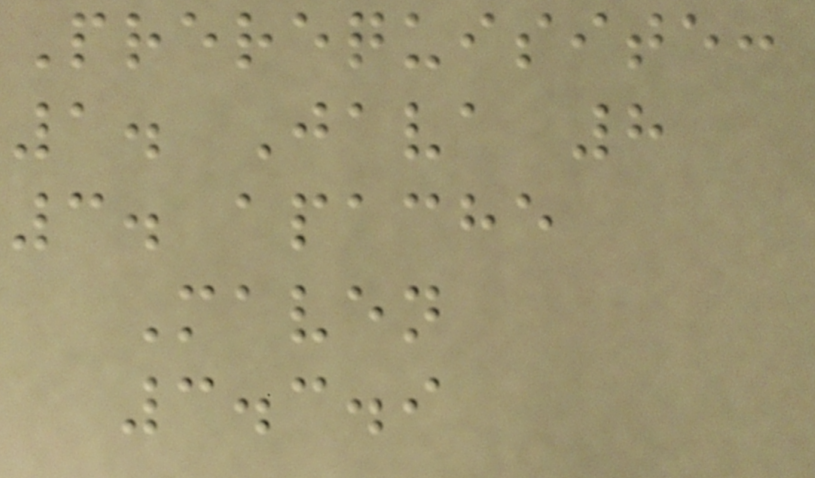Prerequisite:
1. Java 8
3. apache
Maven
3.3.9
